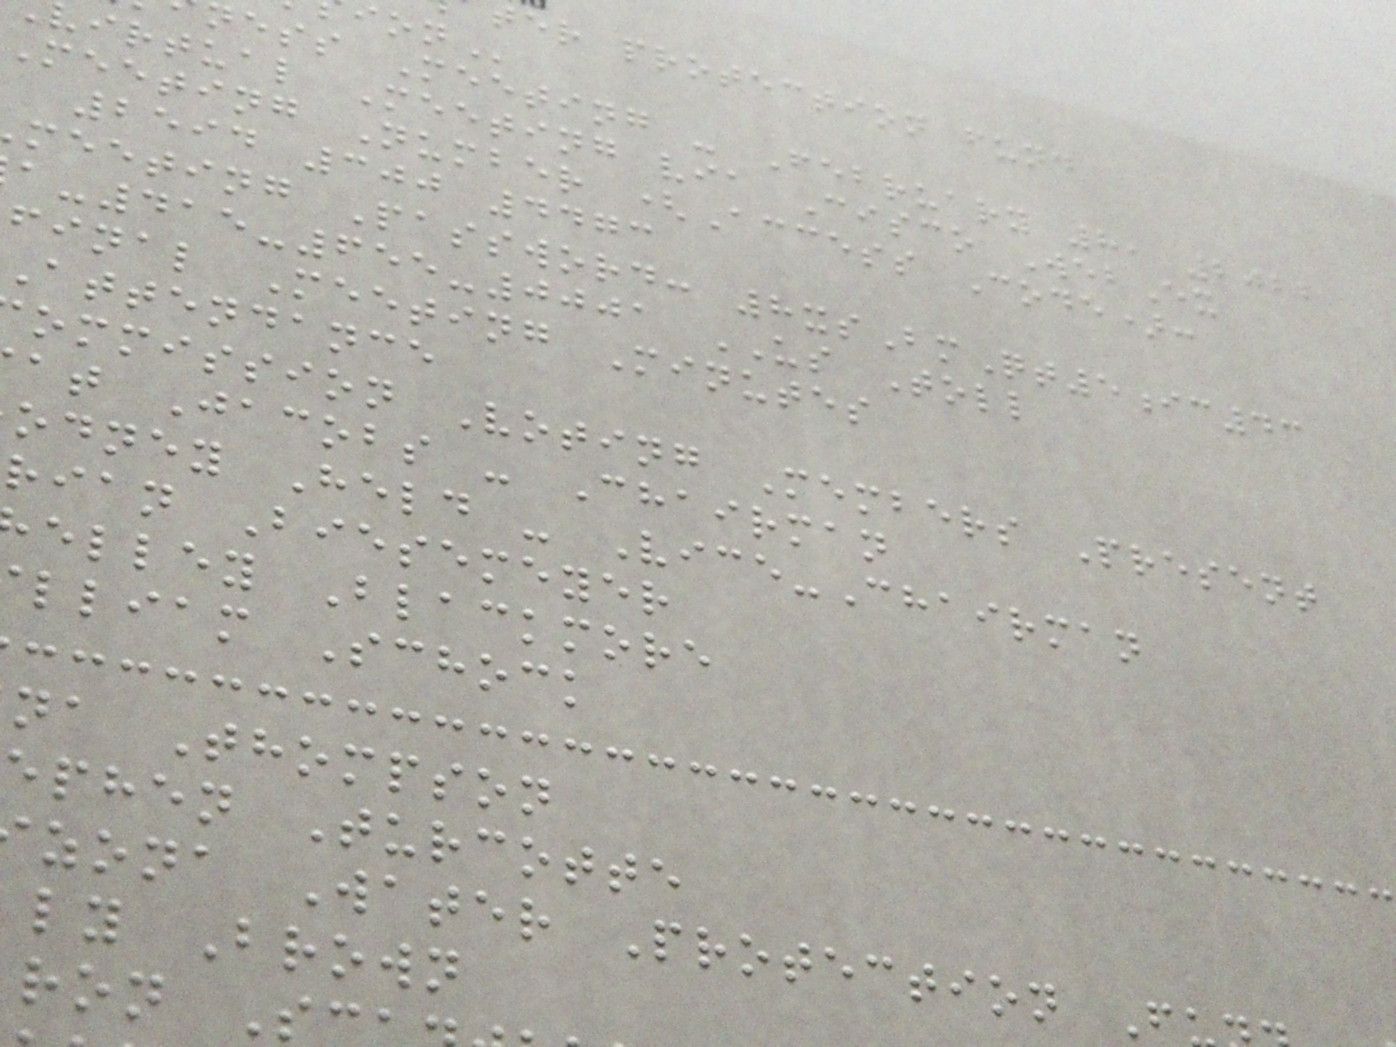ter protection fund
ness Meeting - February 8, 2022
irtual Meeting via Cisco WebEx
Meeting Number (Access Code):
2594 300 4473
meeting Password: 8xsBmQt5ic43
-415-655-0001 US Toll
final Meeting Minutes
attendance
ommission Voting Members Present
at Jacobs - Chairman
odney Held - Vice-Chairman
rian Biesemeyer
elley Blackmore
lliam Schock
na Thompson
ephen Turcotte
zona Water Protection F
ly Brown
ron S
